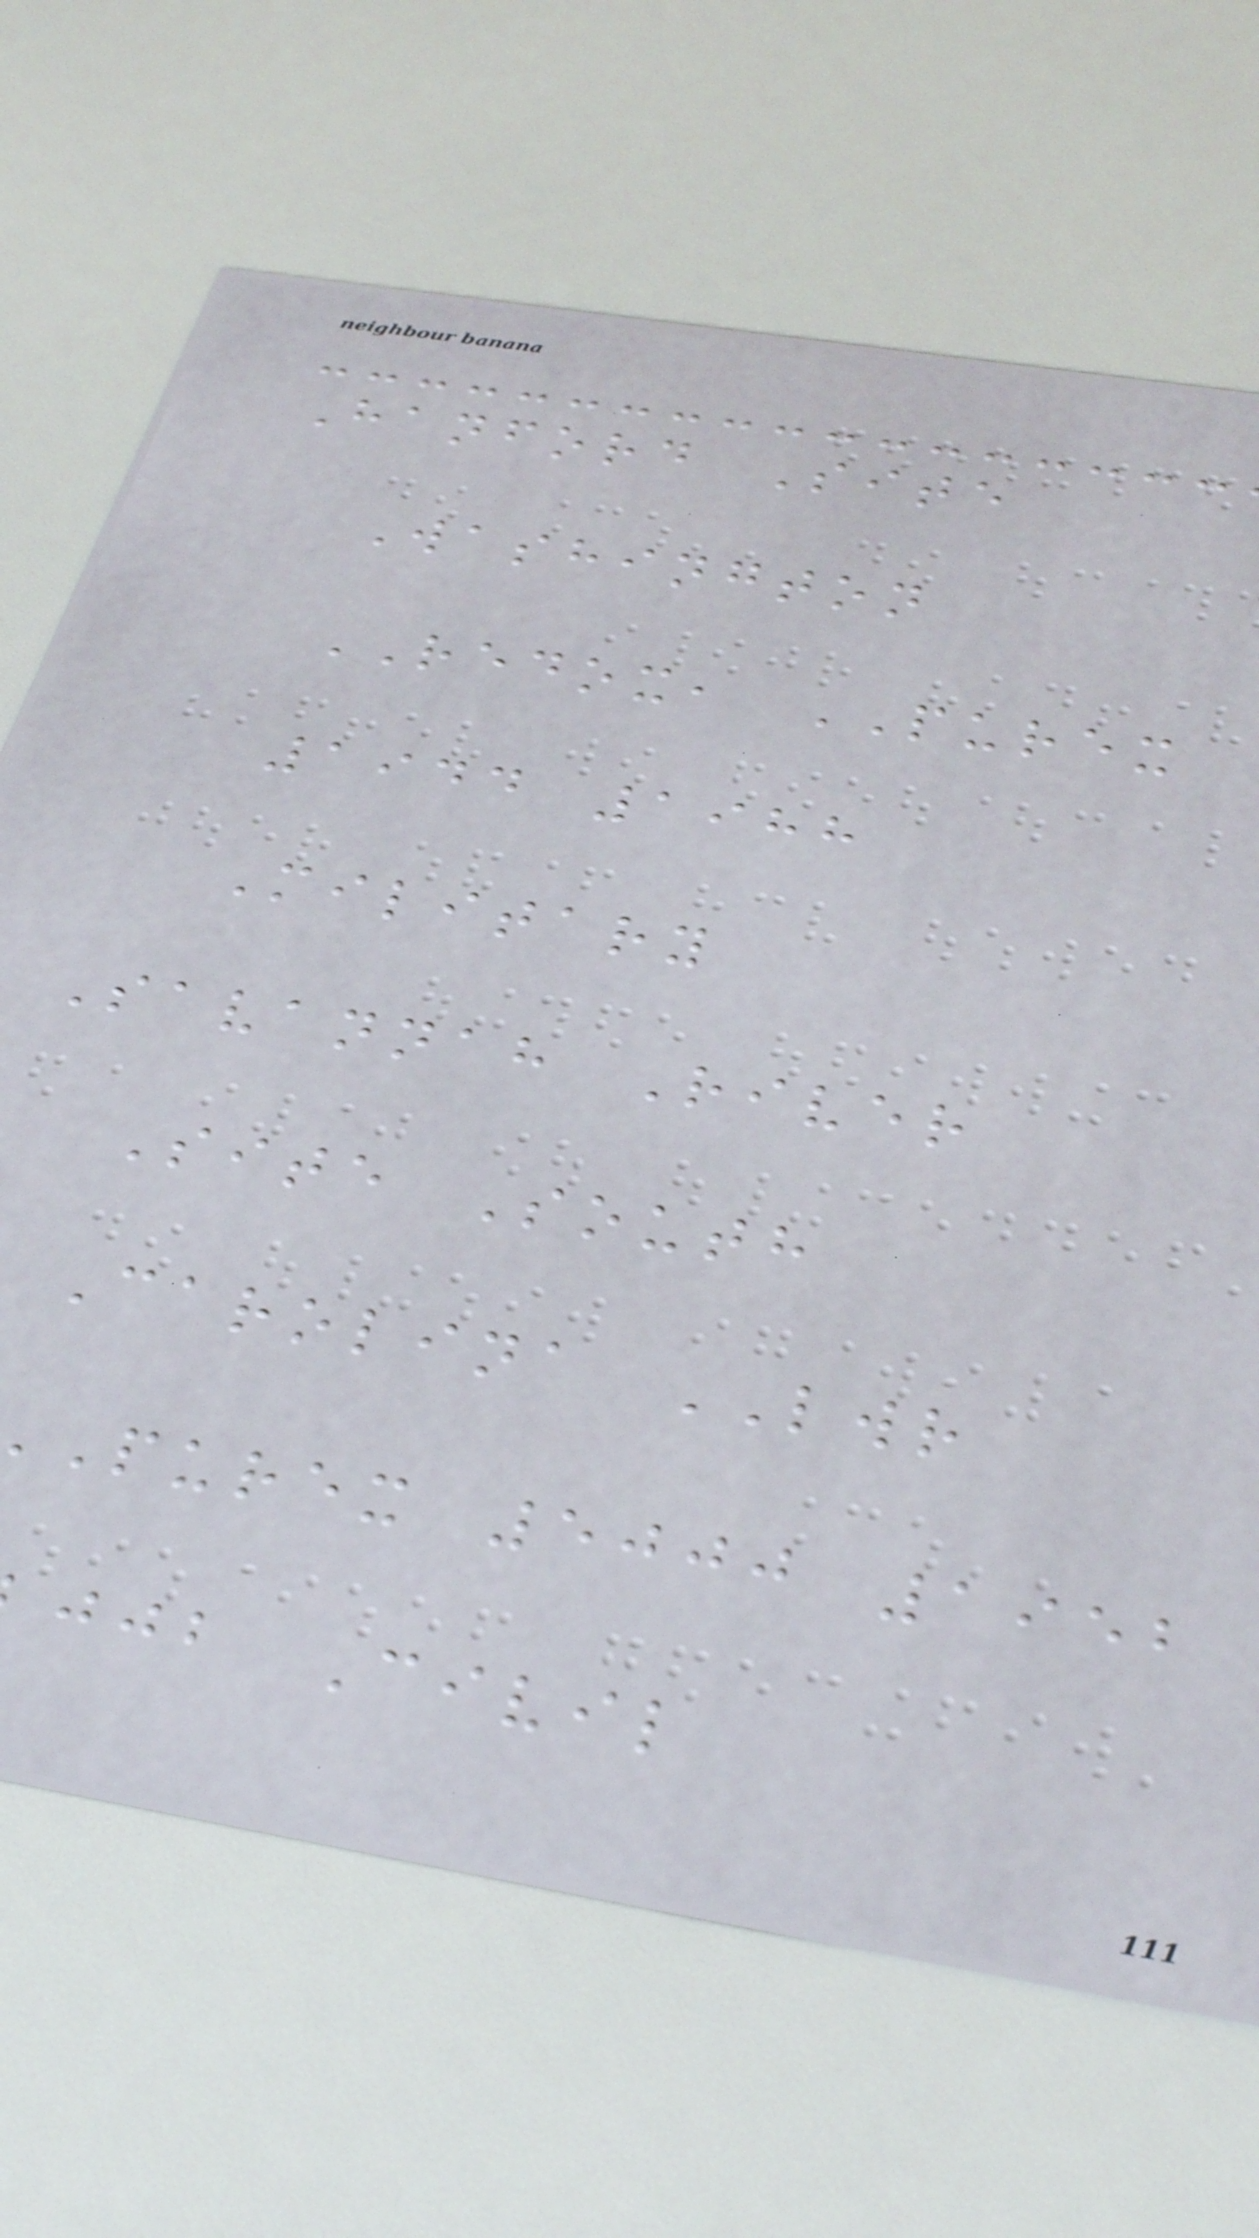Hanford Site
Washington
REDOX, PUREX
1944 1988
Military
Savannah River
Site South
Carolina LWR
purex 5000 1952
jjb Civil
